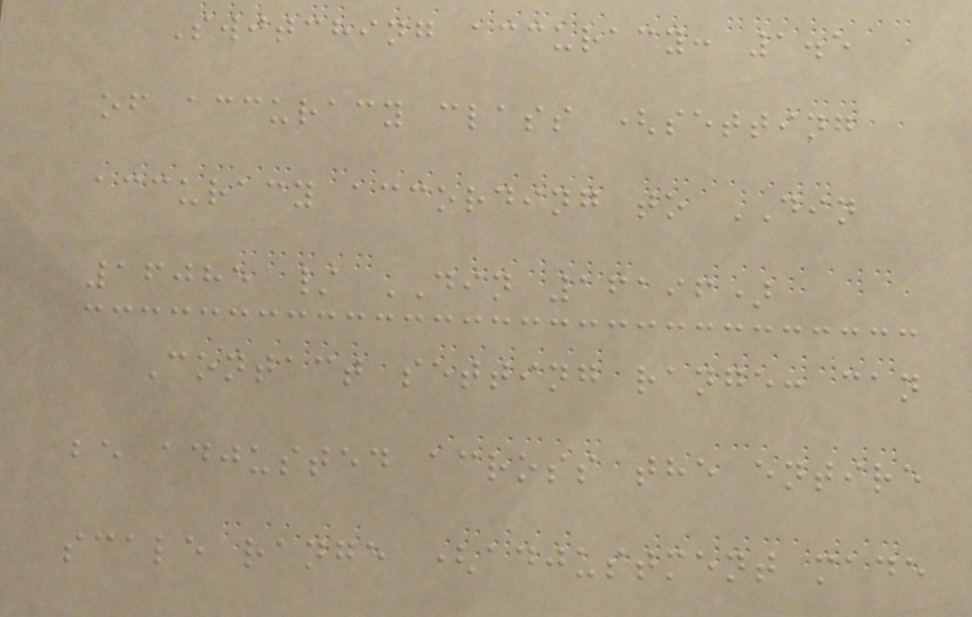Switching accuracy: 1.5
of accuracy class (setting
accuracy according to DIN
16085 / DIN 16196)
Contact setting range: can
be adjusted across the entire
scale range (adjustment made
